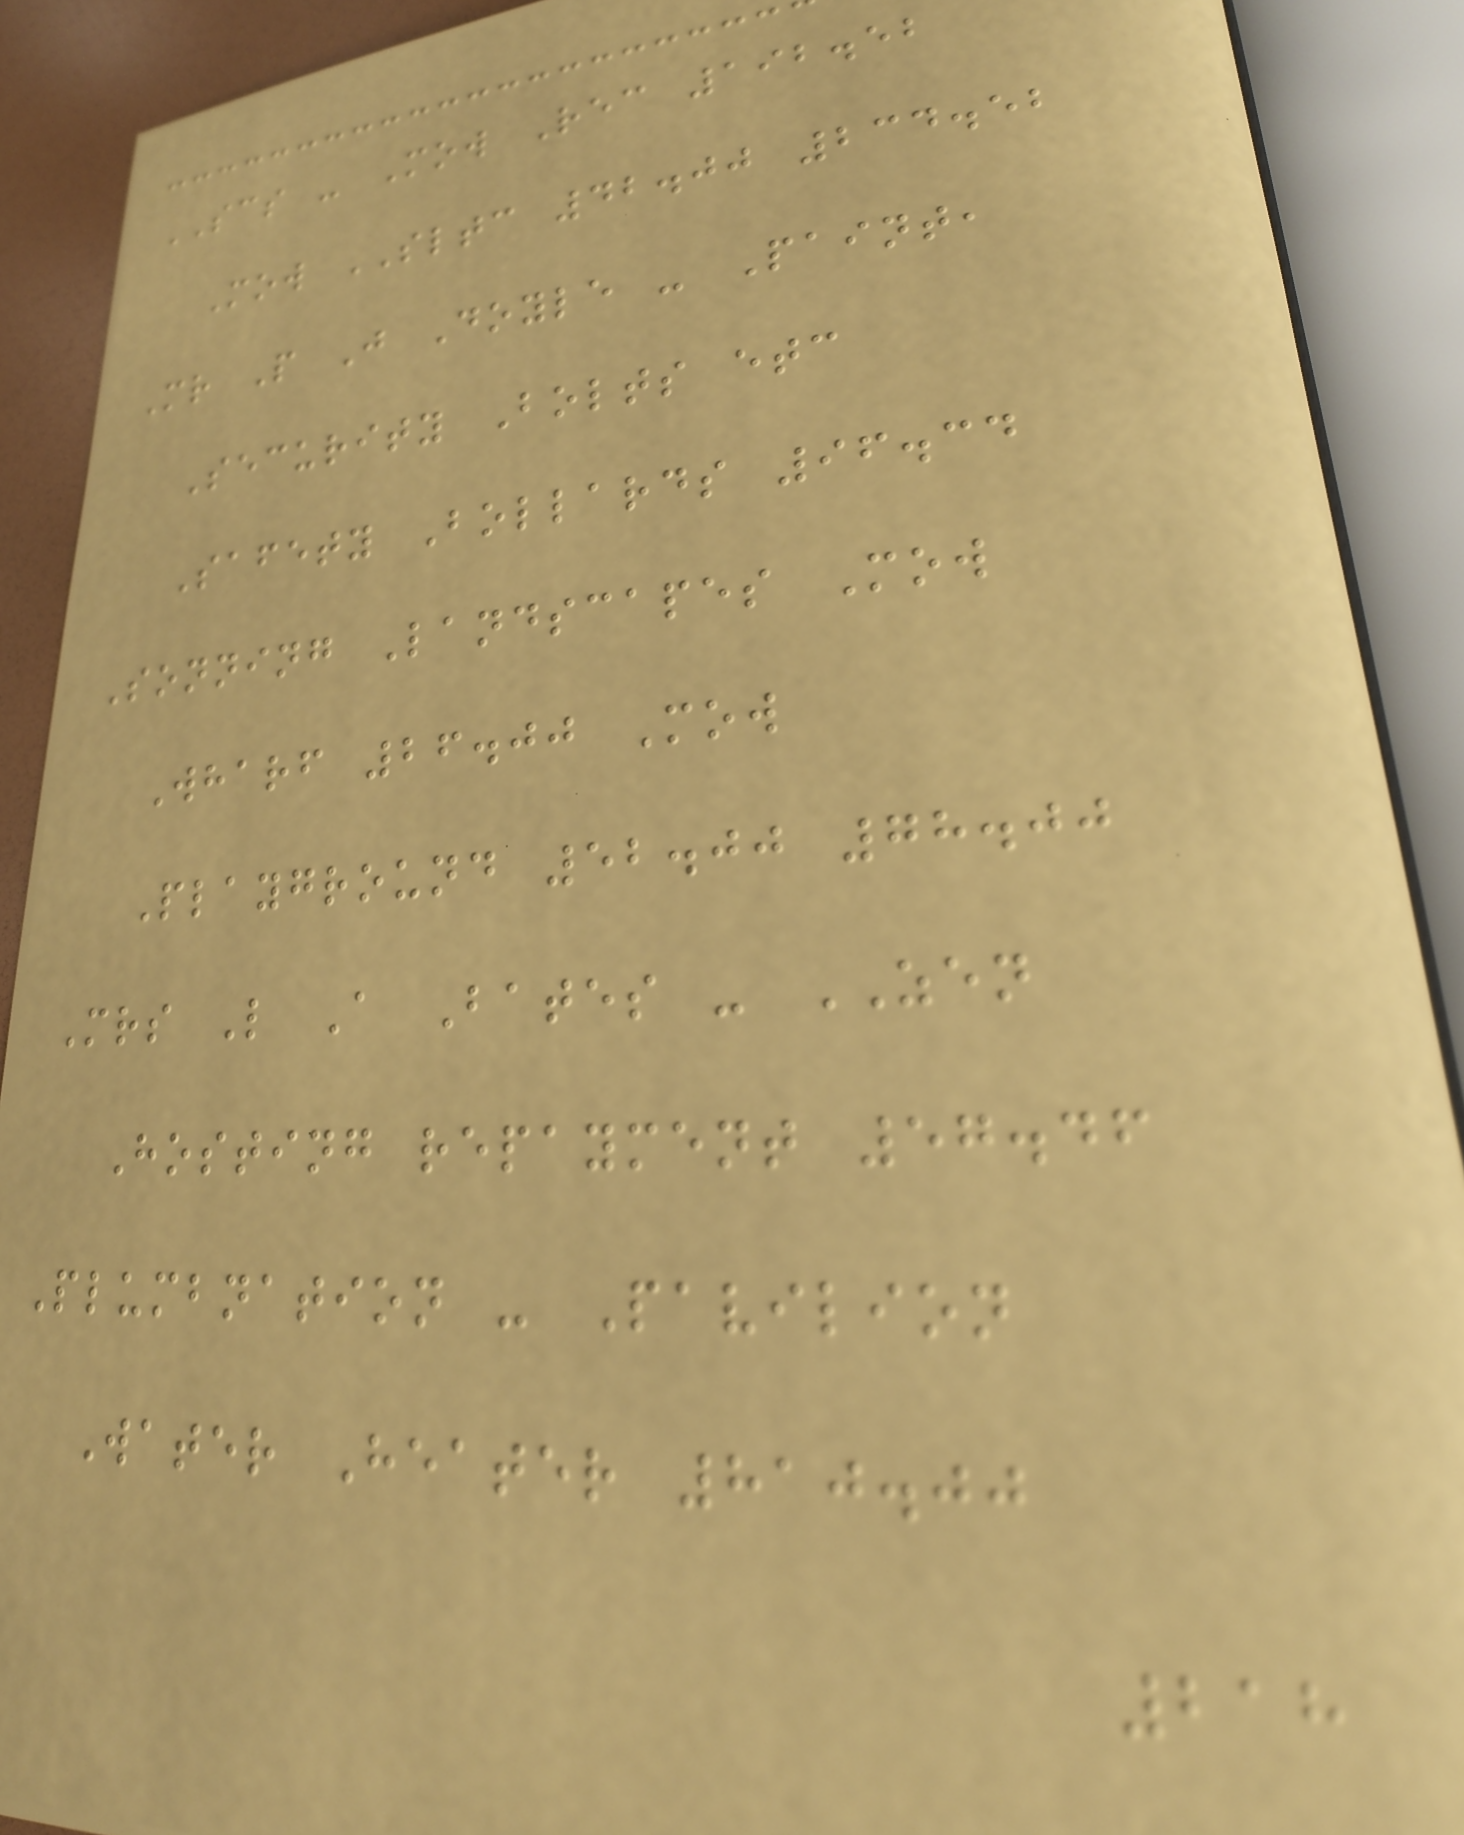SCS - Mow Rec 192.52
Mow SLTC 42.00 234.52
Mr P J Doyle - Paint,
Security Bolts etc
Safety Bollards 96.34
Sonning Landscapes Mow
Wharf 26.00 Mow
Playground 52.00 78.00
Mrs L A Bates - ZEN
Hosting repayment 57.46
Plumbnation - Pavilion
Water Heater 810.00
218
